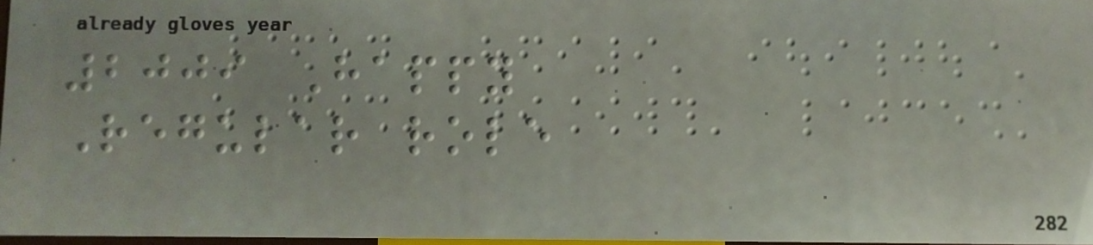2009 Happy
Regular role
